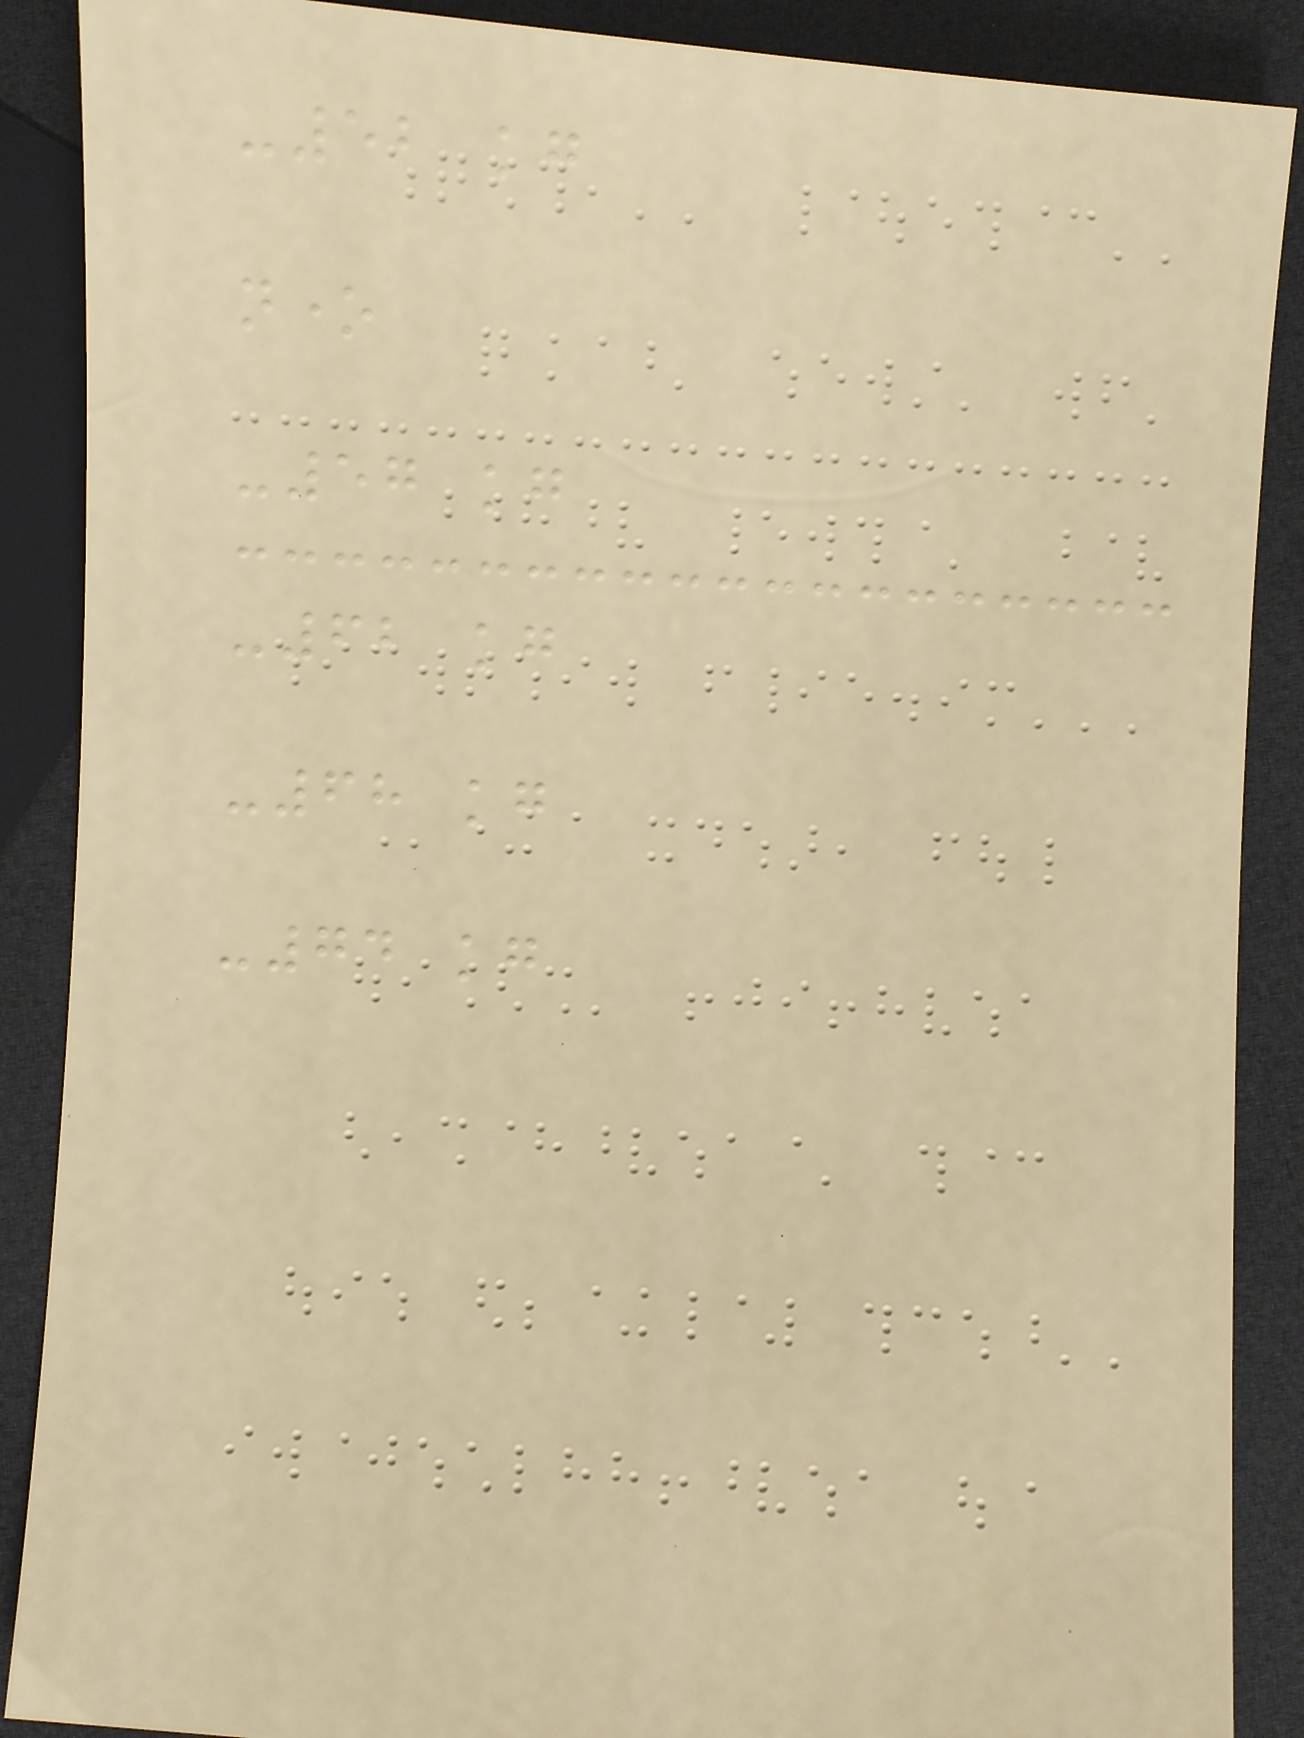-52 kg
none
-57 kg
-62 kg
-68 kg
-74 kg
